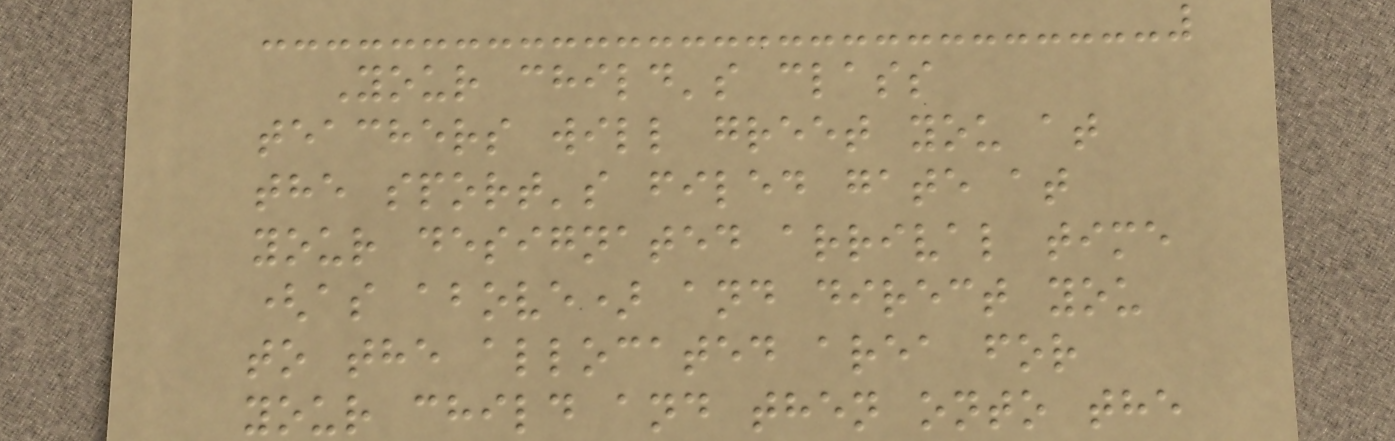Your child's class
teachers will greet you at
the sport's filed gate at
your designated arrival time
(as above) and direct you
to the allocated area for
your child and then onto the
